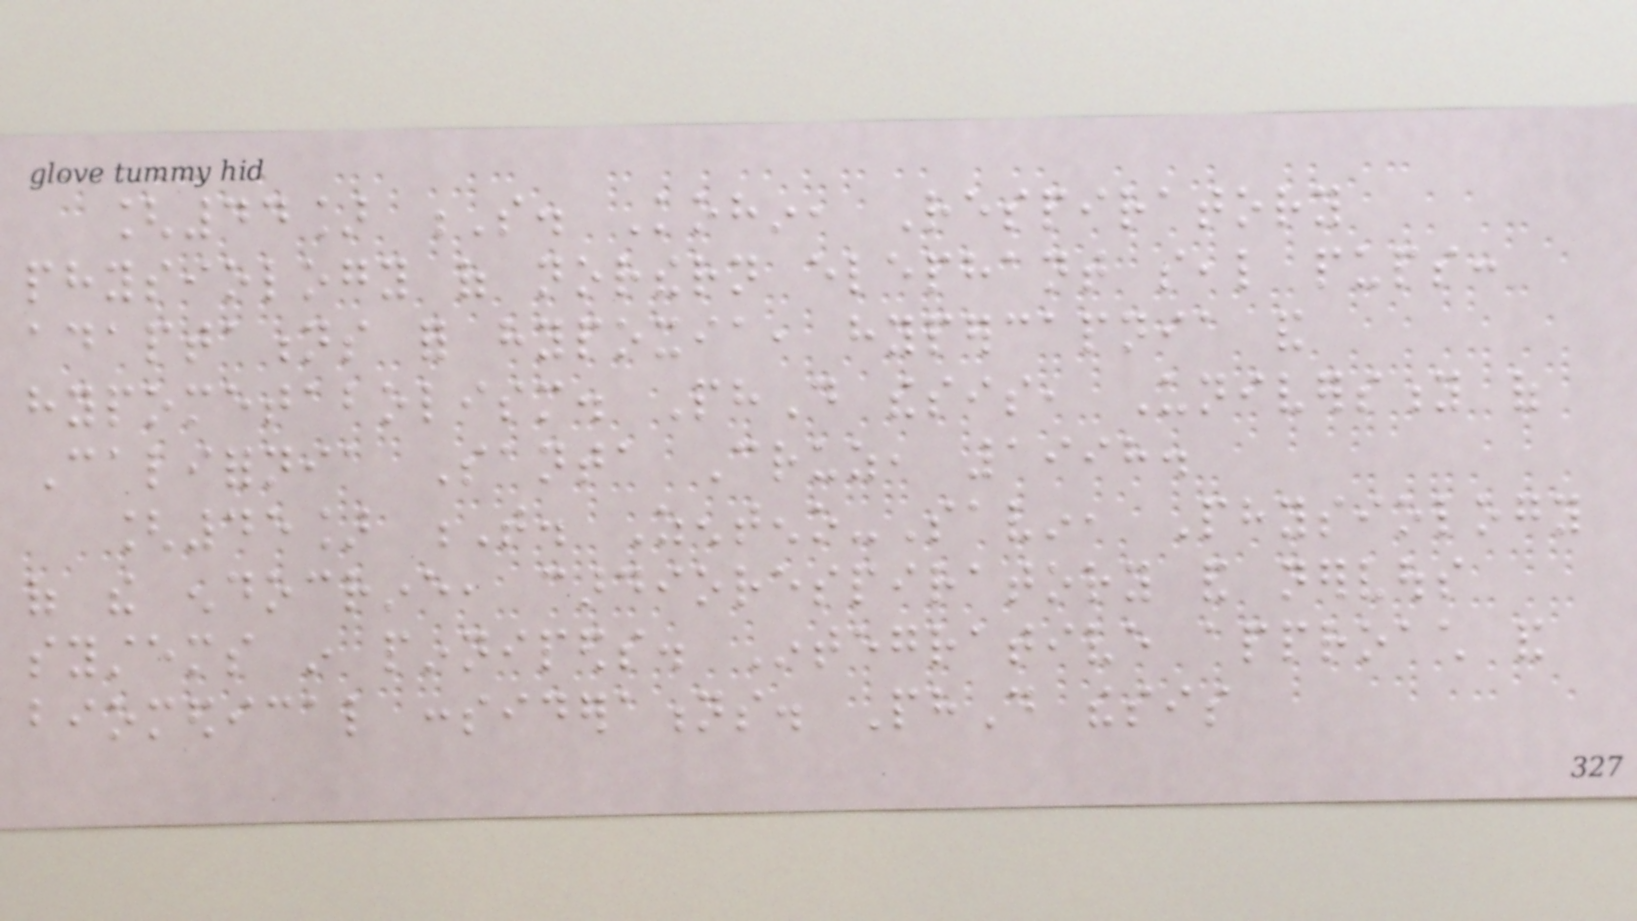[44] S. Kohin, Respiratory
physiology of northern elephant seal pups:
adaptations for hypoxia, hypercapnia and
hypometabolism. PhD thesis, University of
California Santa Cruz, 1998.
[45] T. Zenteno-Savin, Physiology
of the endocrine, cardiorespiratory and nervous
systems in pinnipeds. Integrative approach and
biomedical considerations. PhD thesis
